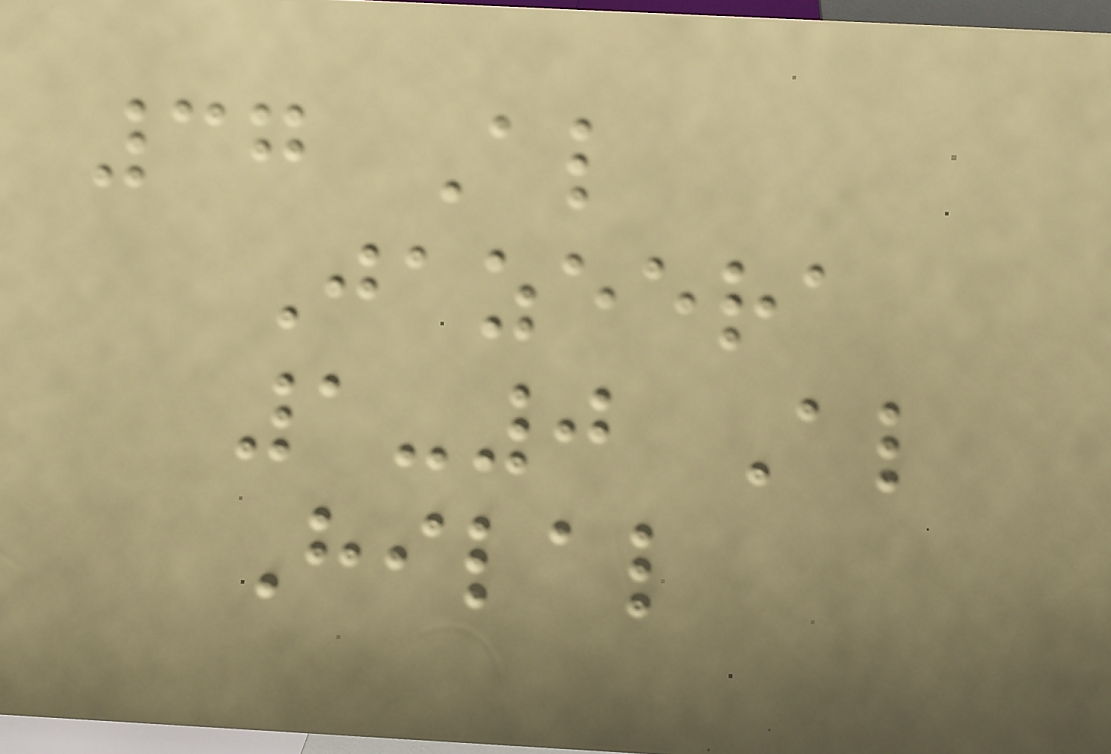37 Al
Jazeera
1-0 Al
Hilal
